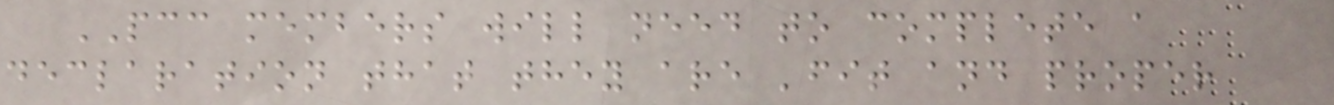PCC members will need to complete a
declaration that they are 'fit and proper
